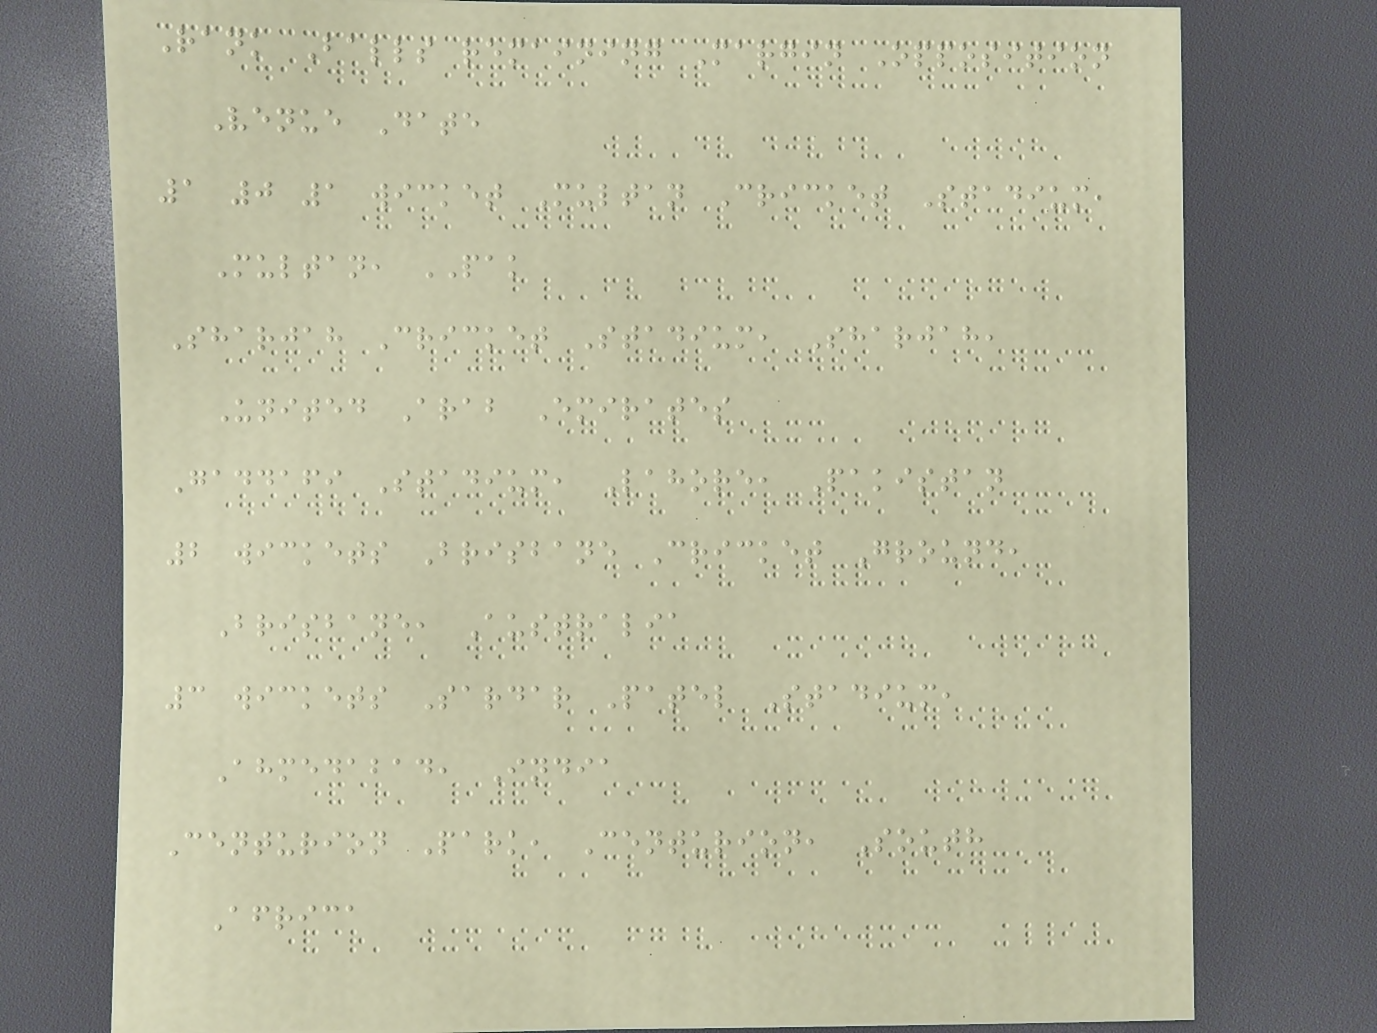Rank Balls remaining Margin Opposition
Venue Date
1 0 1 wicket Multan Cricket Stadium,
Multan, PAK
Sharjah Cricket Stadium, Sharjah,
United Arab Emirates
Gaddafi Stadium, Lahore, Pakistan
2 wickets Brisbane Cricket Ground,
Brisbane, Australia
3 wickets Sardar Patel Stadium,
Ahmedabad, India
Centurion Park, Centurion, South
Africa
